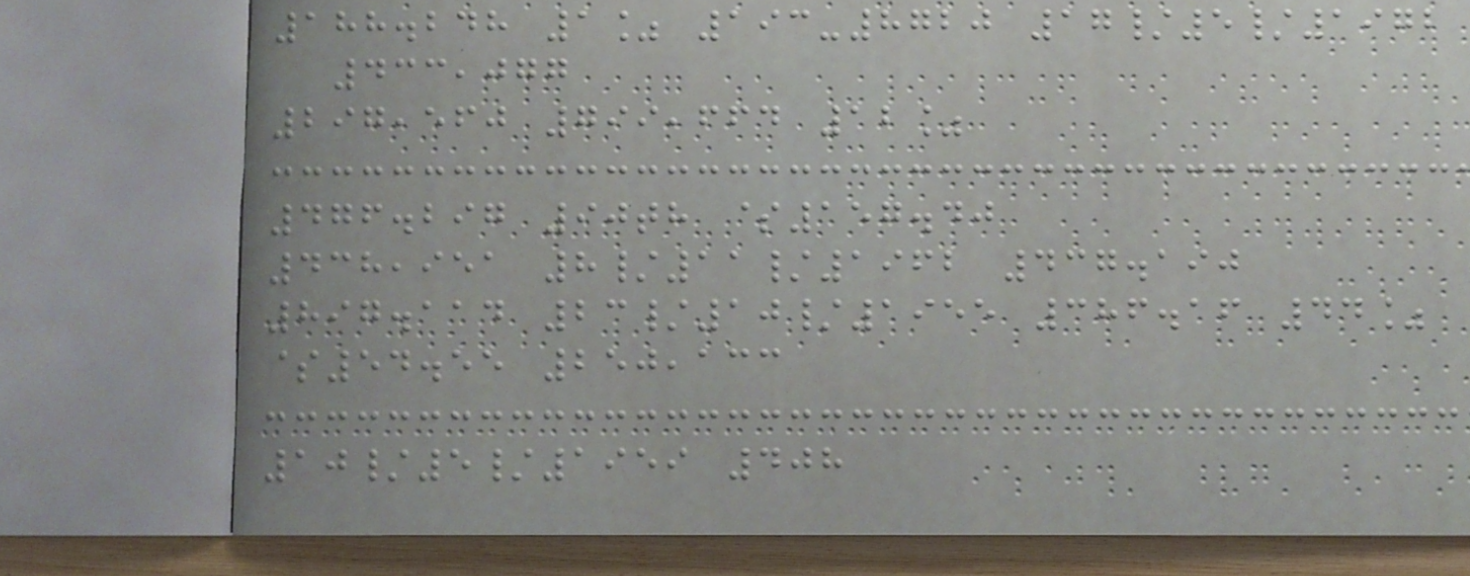188.248 1% 193-8720 17/5/1972
433,077
297,560 799,664 12%
476.297 90th $157.40
438,951 8/11/1962 437.190
897.114 23/10/1955 386.16 44%
$54.55 250,133
10/5/1959 408
